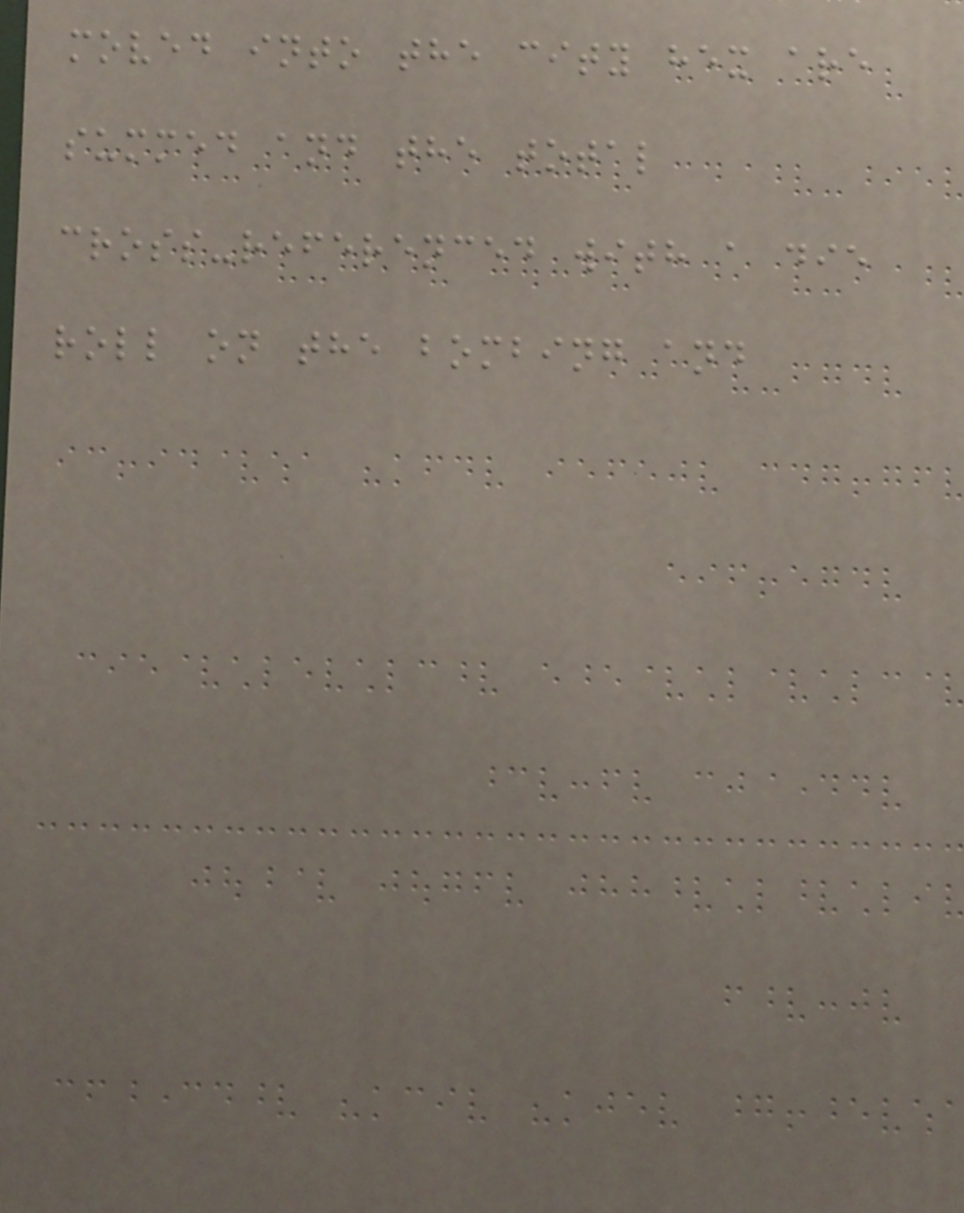moved into the city hex are
summed and the total
cross-referenced with a die
roll on the bombing and
